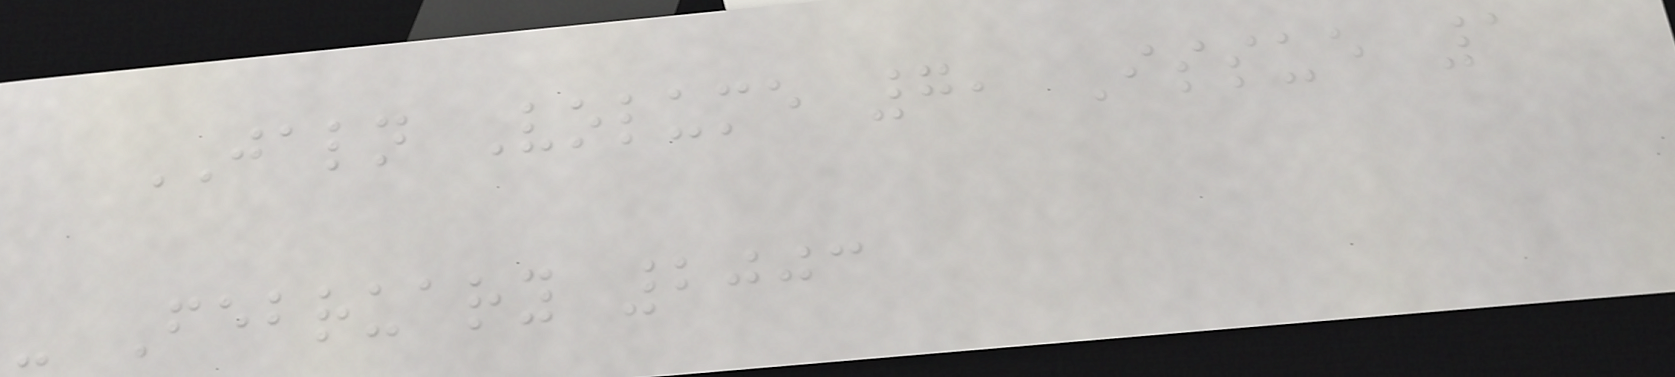JALN Volume 7, Issue 1
- February 2003
